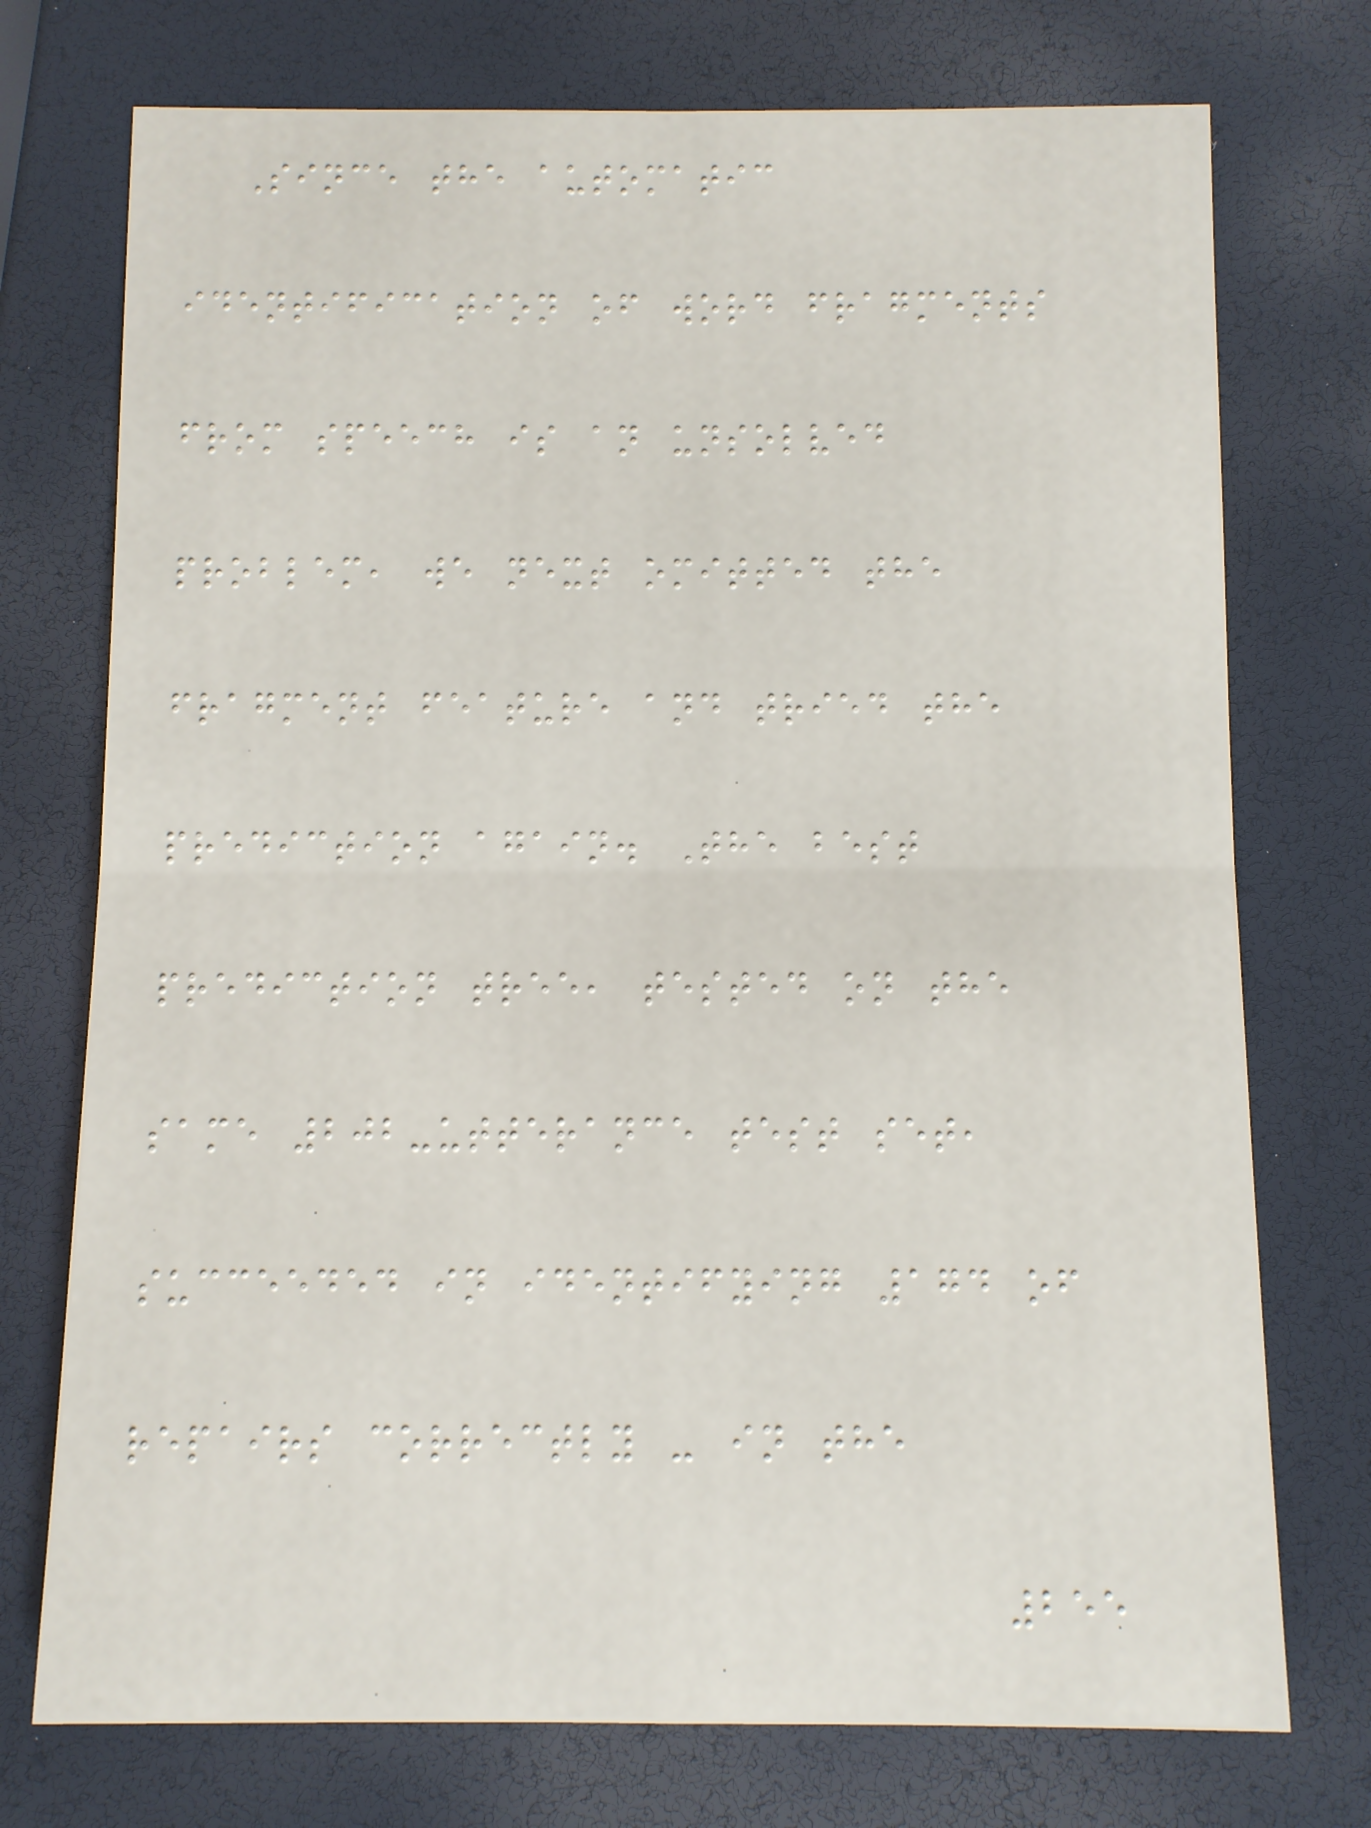Since the automatic
identification of word fragments
from speech is an unsolved
problem, we next omitted the
fragment feature and tried the
prediction again. The best
prediction tree, tested on the
same 202-utterance test set,
succeeded in identifying 174 of
repairs correctly - in the
255
